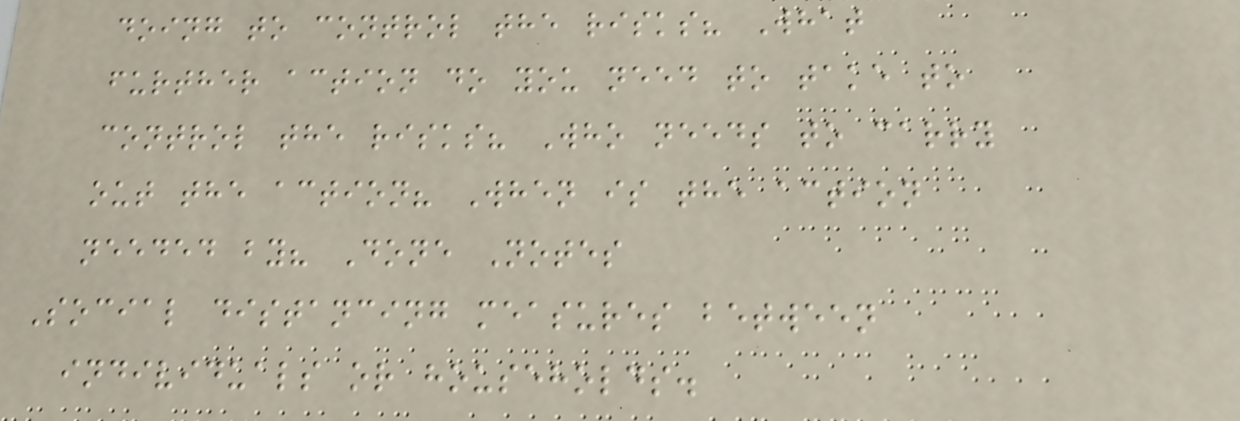doing to control the risks? What
further action do you need to take to
control the risks? Who needs to carry
out the action? When is the action
needed by? Done Notes
Social distancing measures between
individuals or households.
